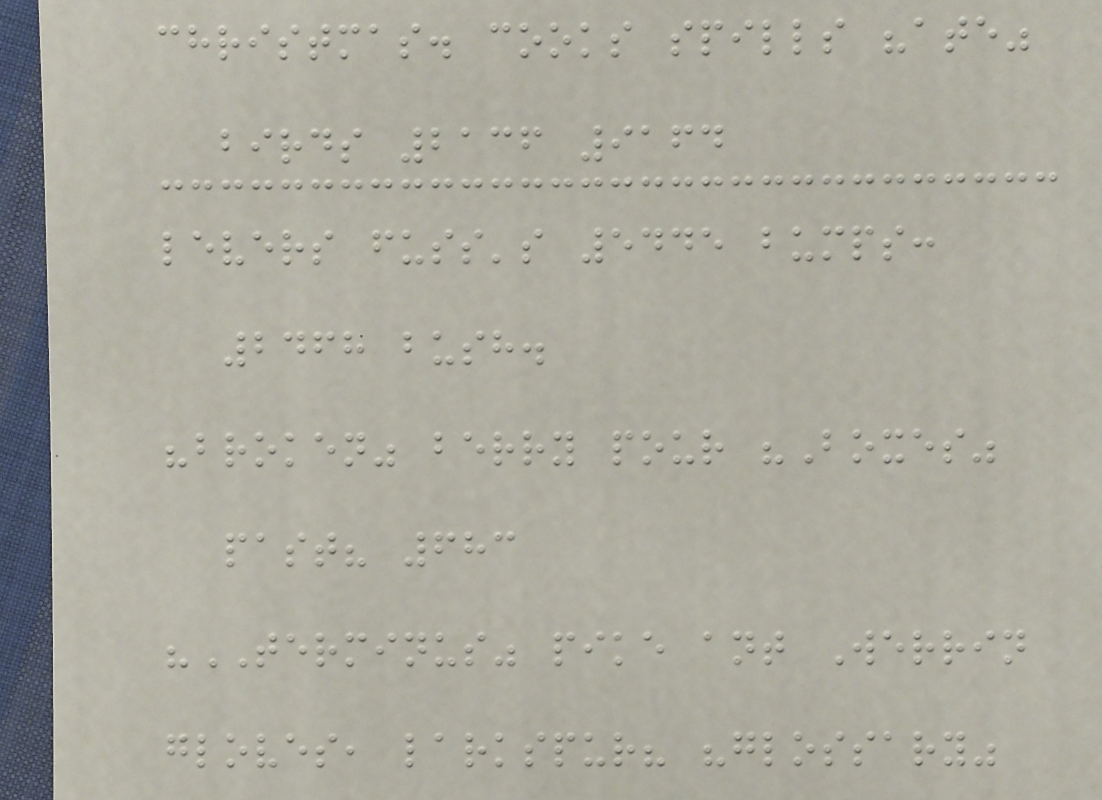christmas. cooks spills "ate"
birds 2136 9164
levers fuss's 5445 bumps:
2468 bush.
"broken" berry pour "Boxes"
past? 683
"TERMINUS" pike ant Werrin
gloves, larkspur? "glossary"
